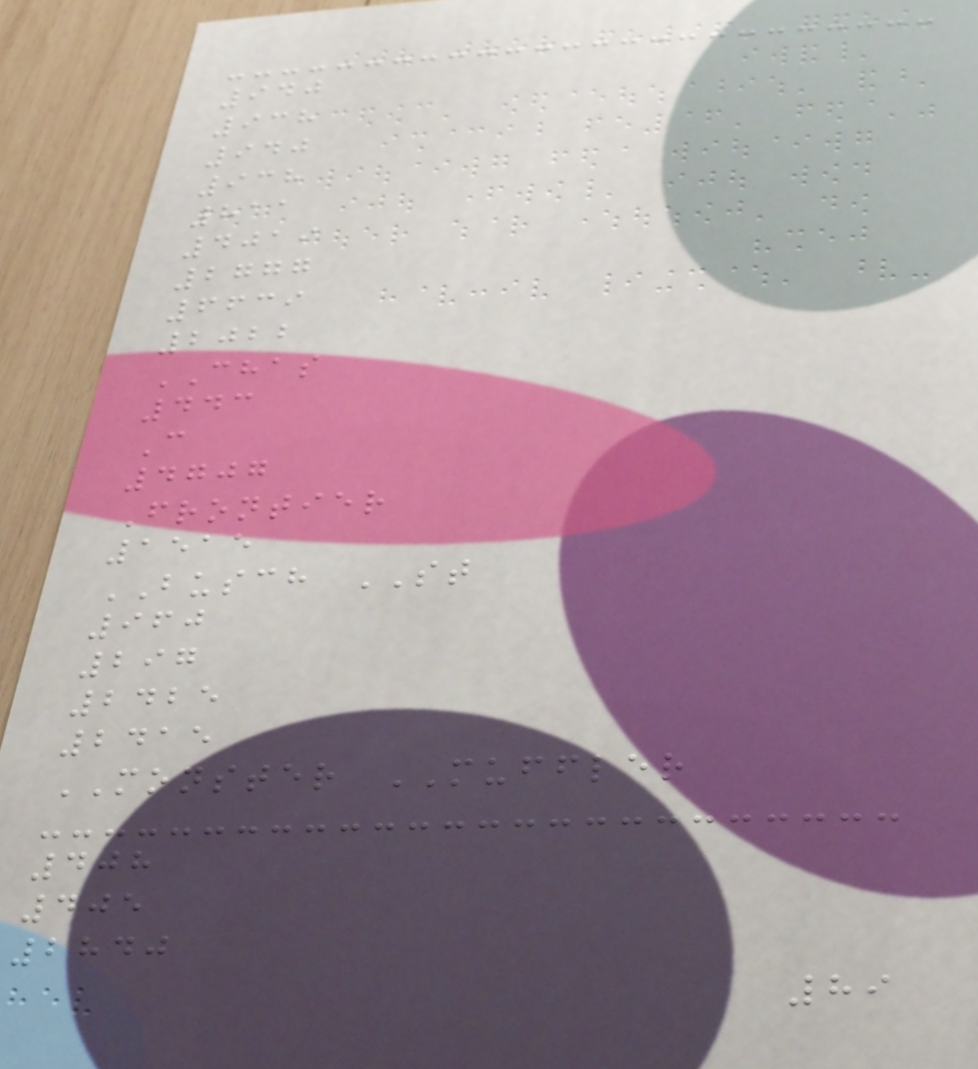940
938
940
938
811
4019
2777
6639
2022
CHAS
443
C
4707
Frontier
1515
BUSCH ST
960
297
2425
2415
MONSTER MUFFLER
408
405
2840
89
